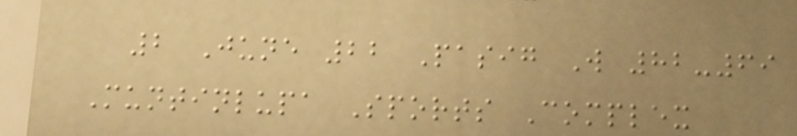2 June 22 Pasig W 82-69
Muntinlupa Sports Complex
